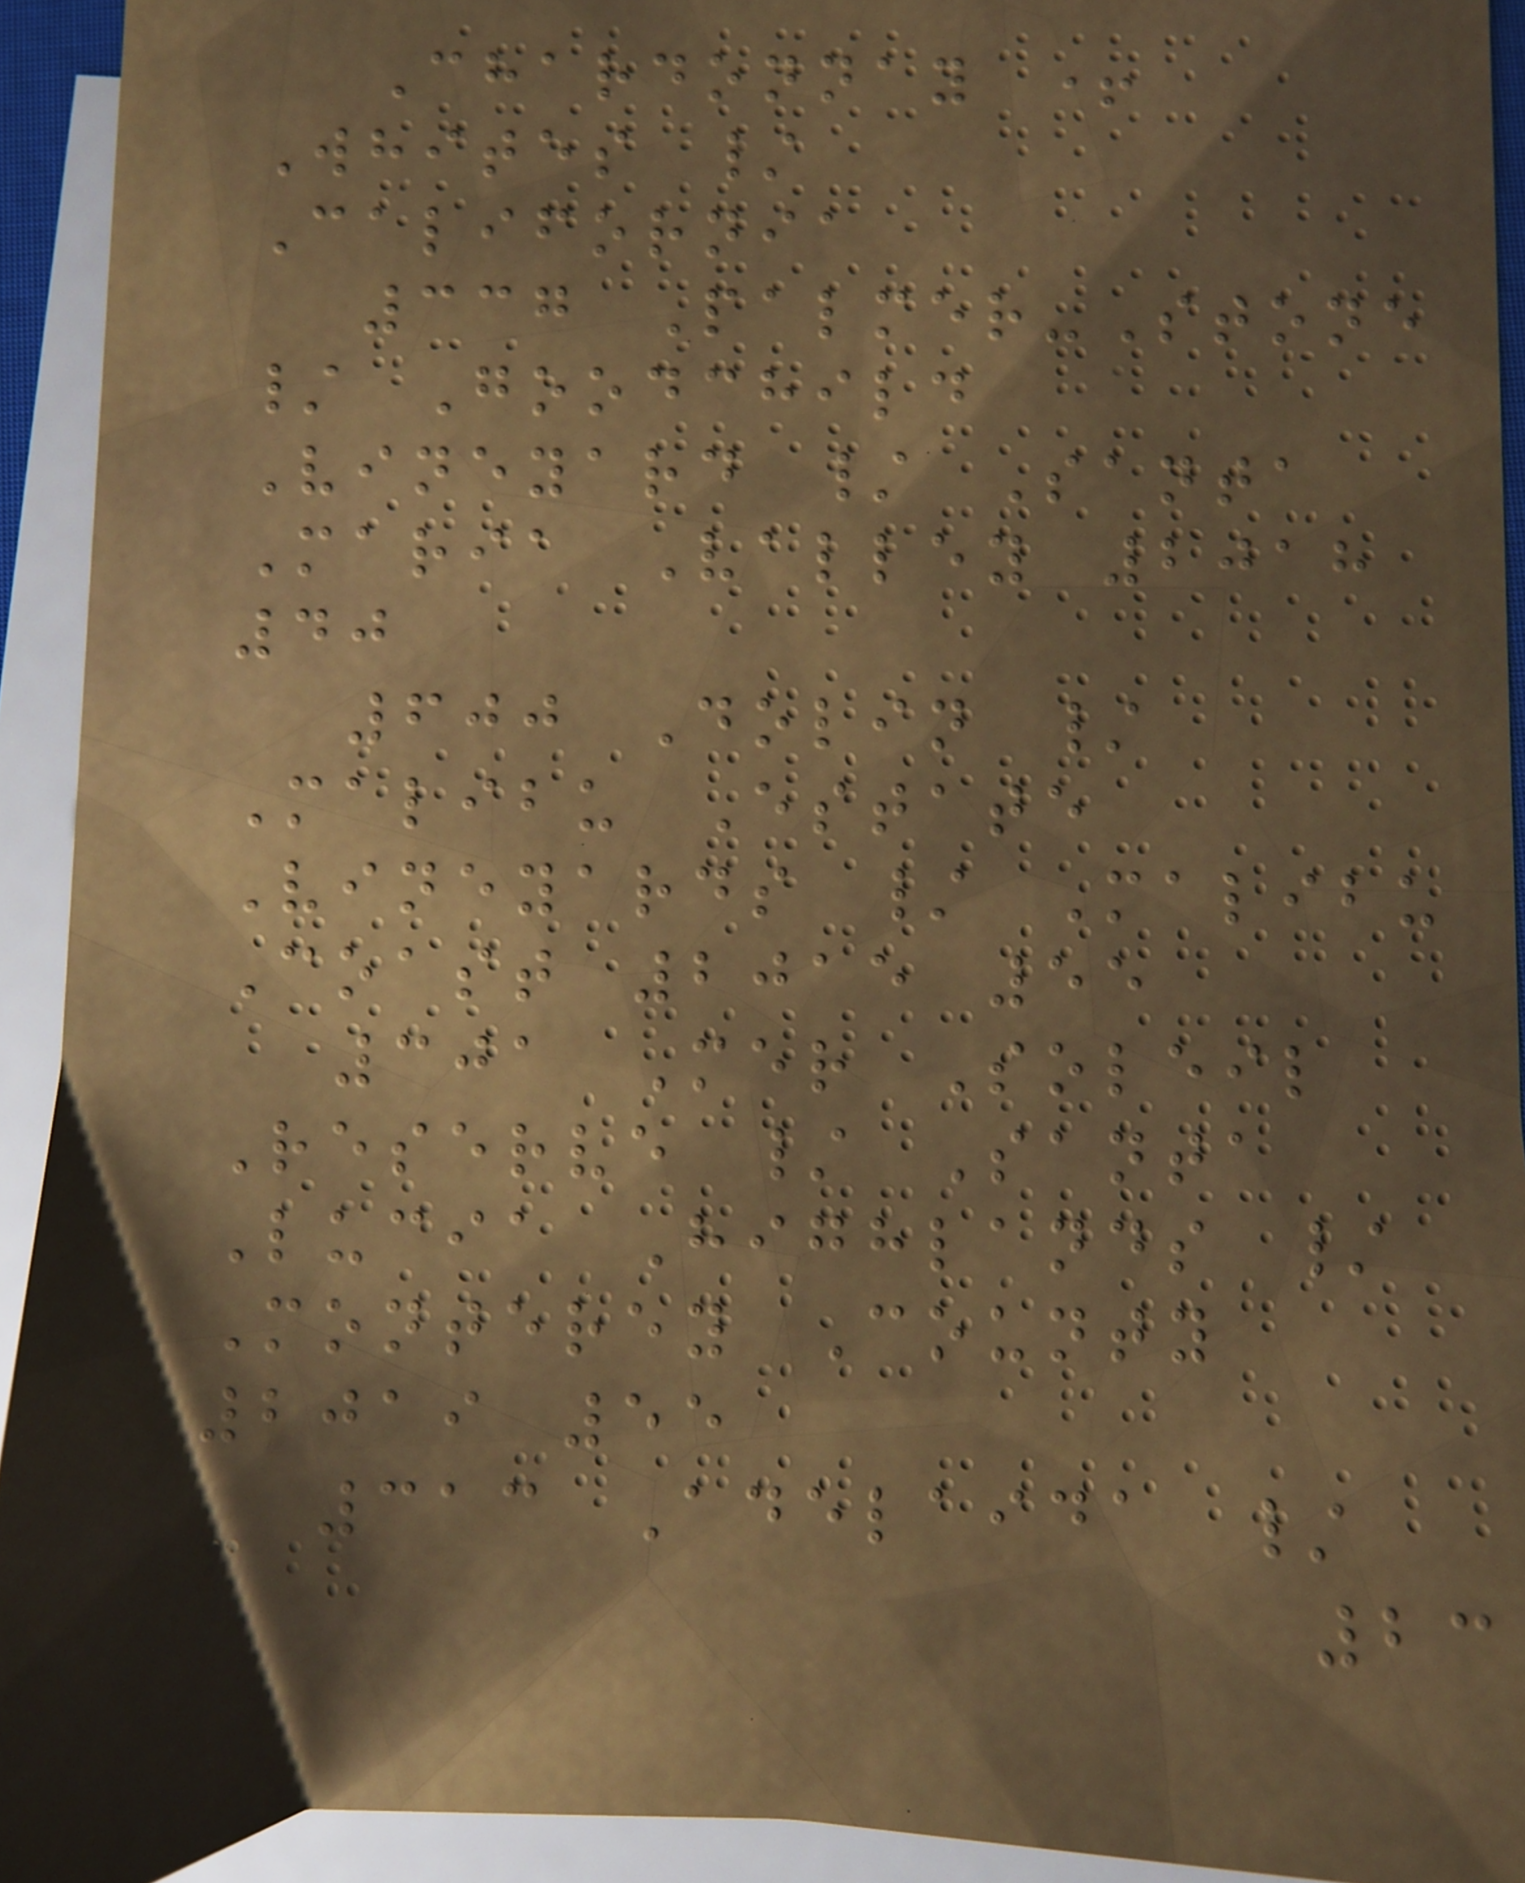Chardonnay +
Whites /
California
337 Palmer-Stone
/ Goodchild
Vineyard / Santa
Maria Valley 2018
40
600 Dolin /
Malibu Estate
Vineyards / Malibu
Coast 2015 55
301 Mer Soleil
Reserve / Santa
Lucia Highlands /
Monterey County
2019 55
313 Adelaida /
23
